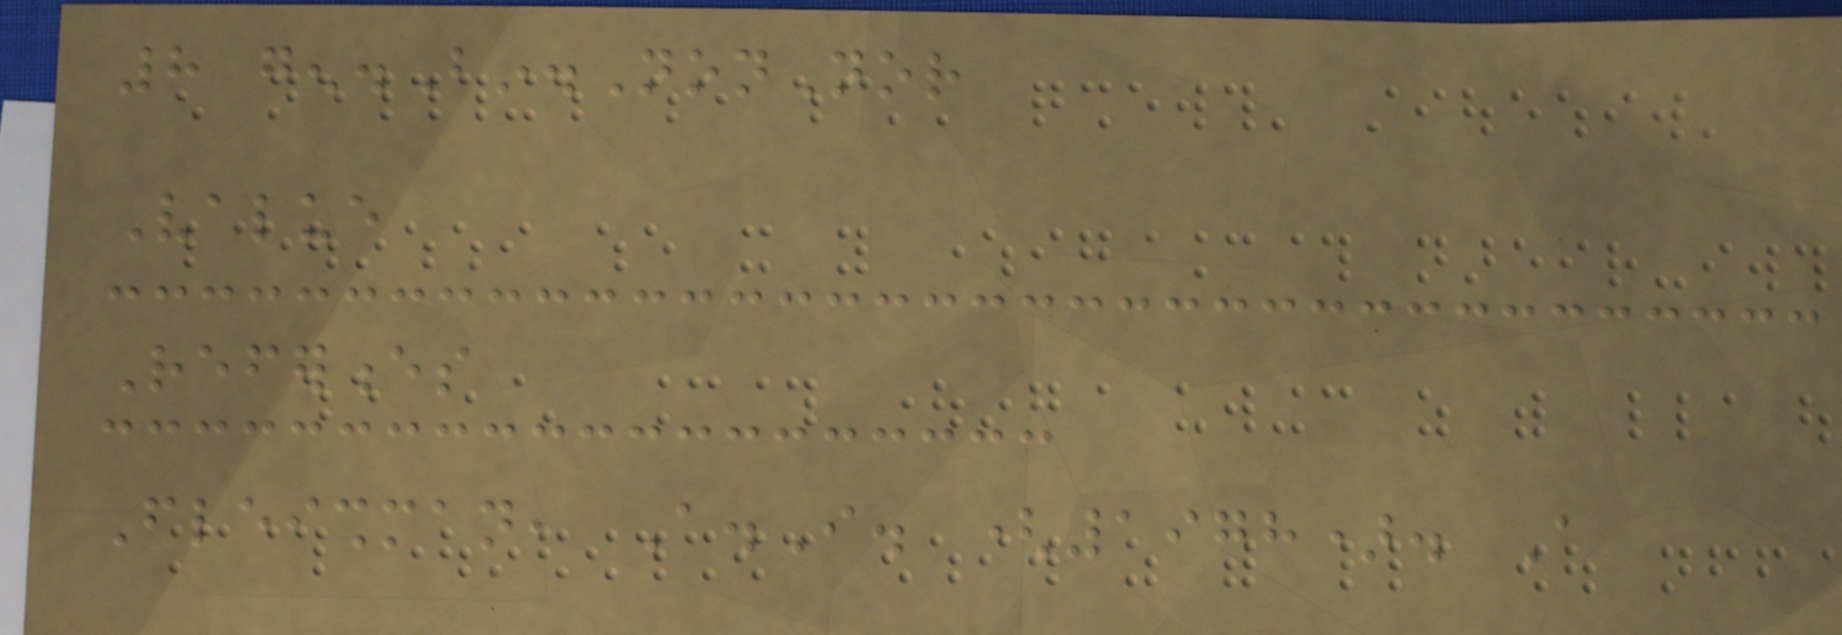8 gen.Bin.NonNor
Value
References
Fleishman, A.I. (1978). A
